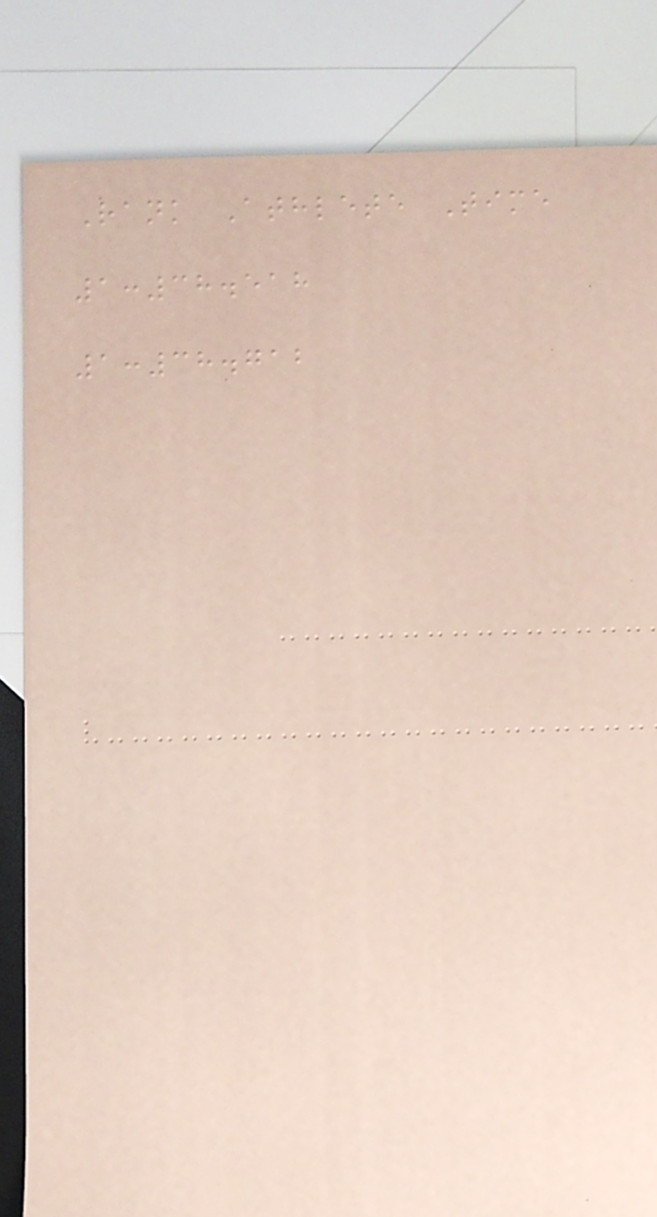Rank Athlete Time
1:38.518
1:38.712
